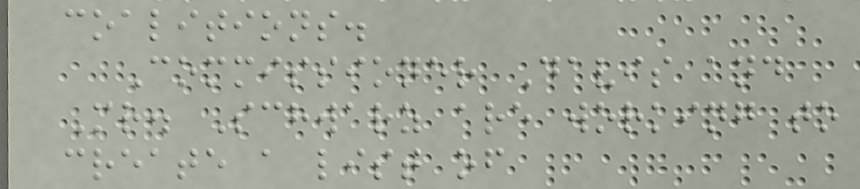coalitions.
Commissioner Davis and
Mr. Schwarz are working to
create a list of
